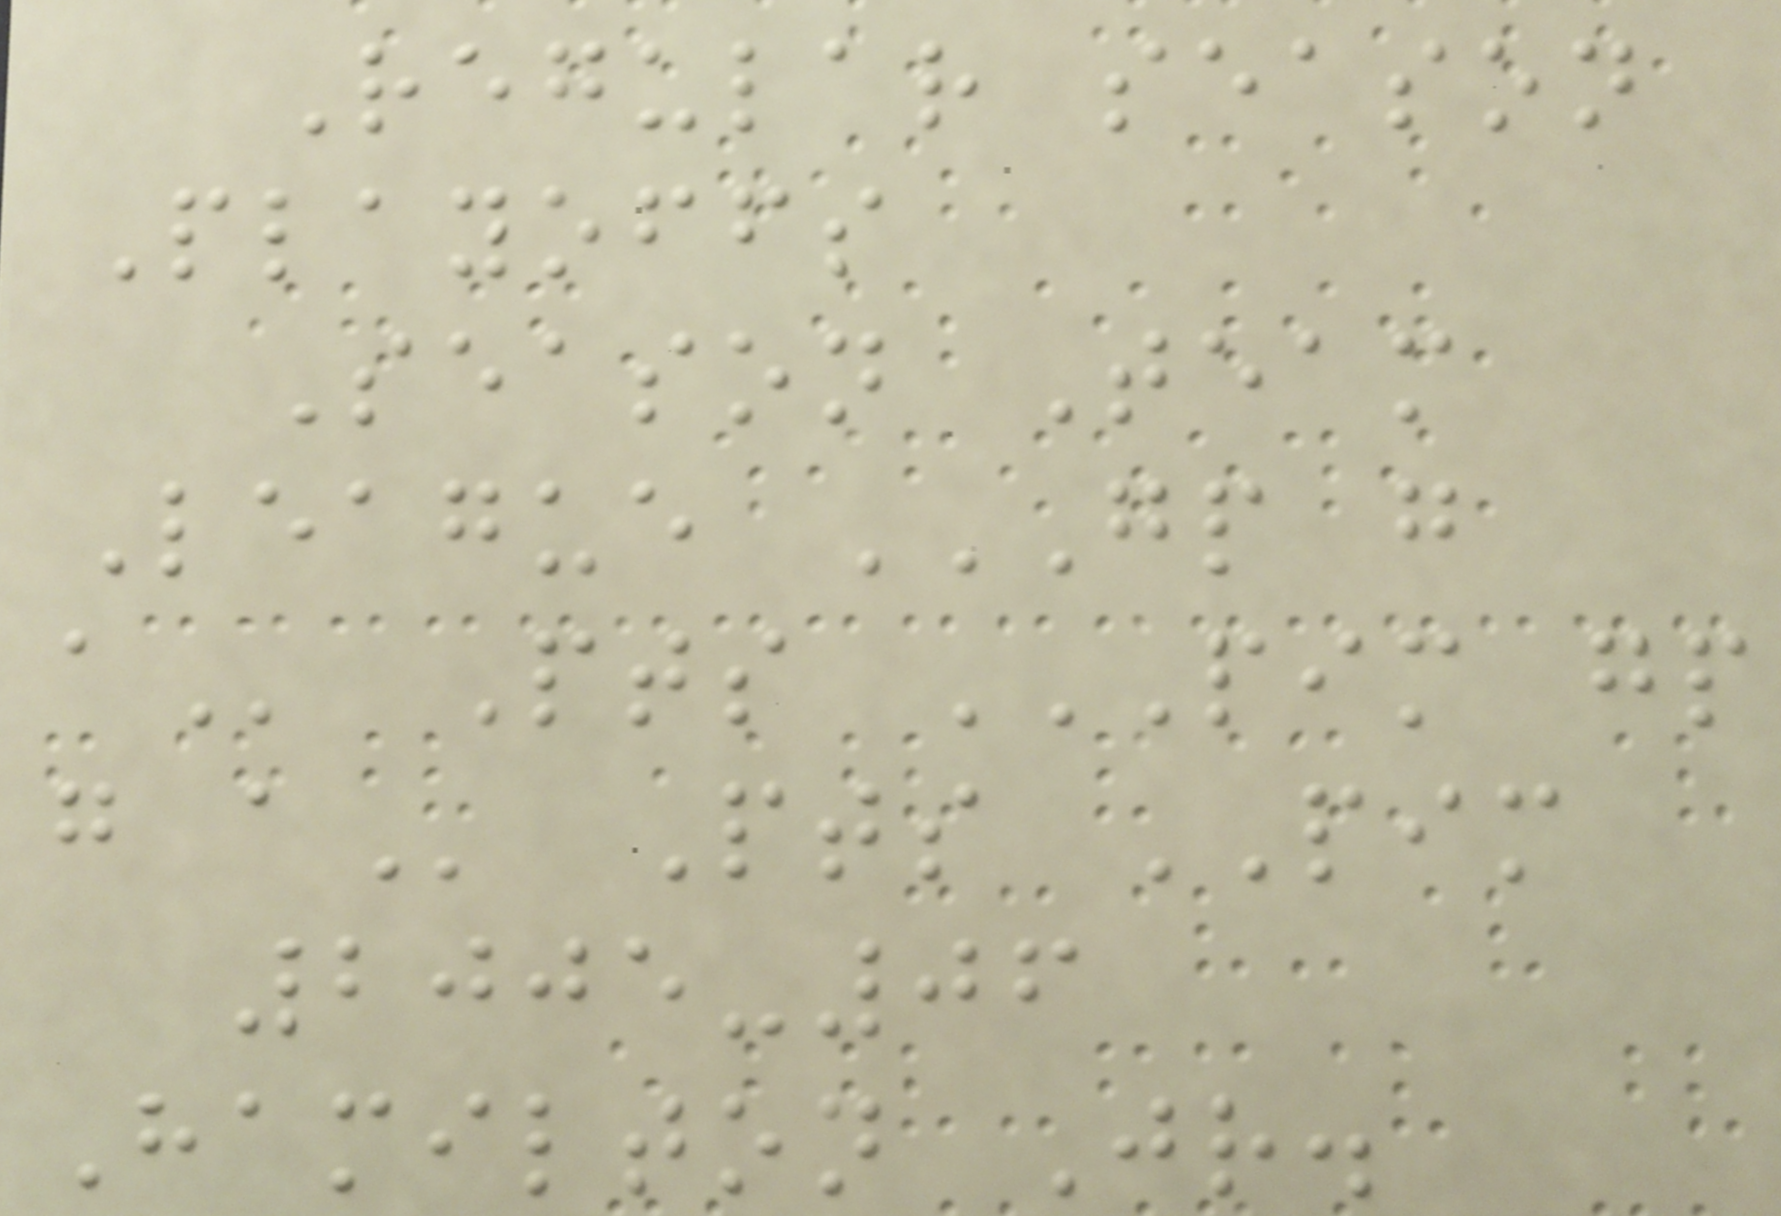Regular season
Playoffs
Season Team
League GP G
A Pts PIM GP
G A Pts PIM
2005-06
Hamilton Jr.
